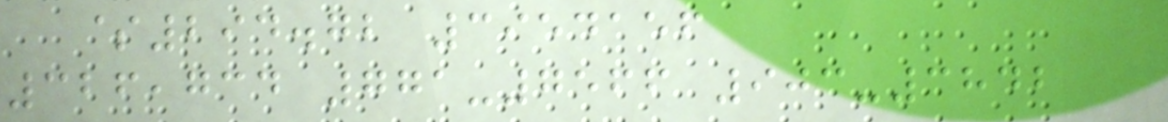$294.72 3954156
326,734 771-7566 903-3842
